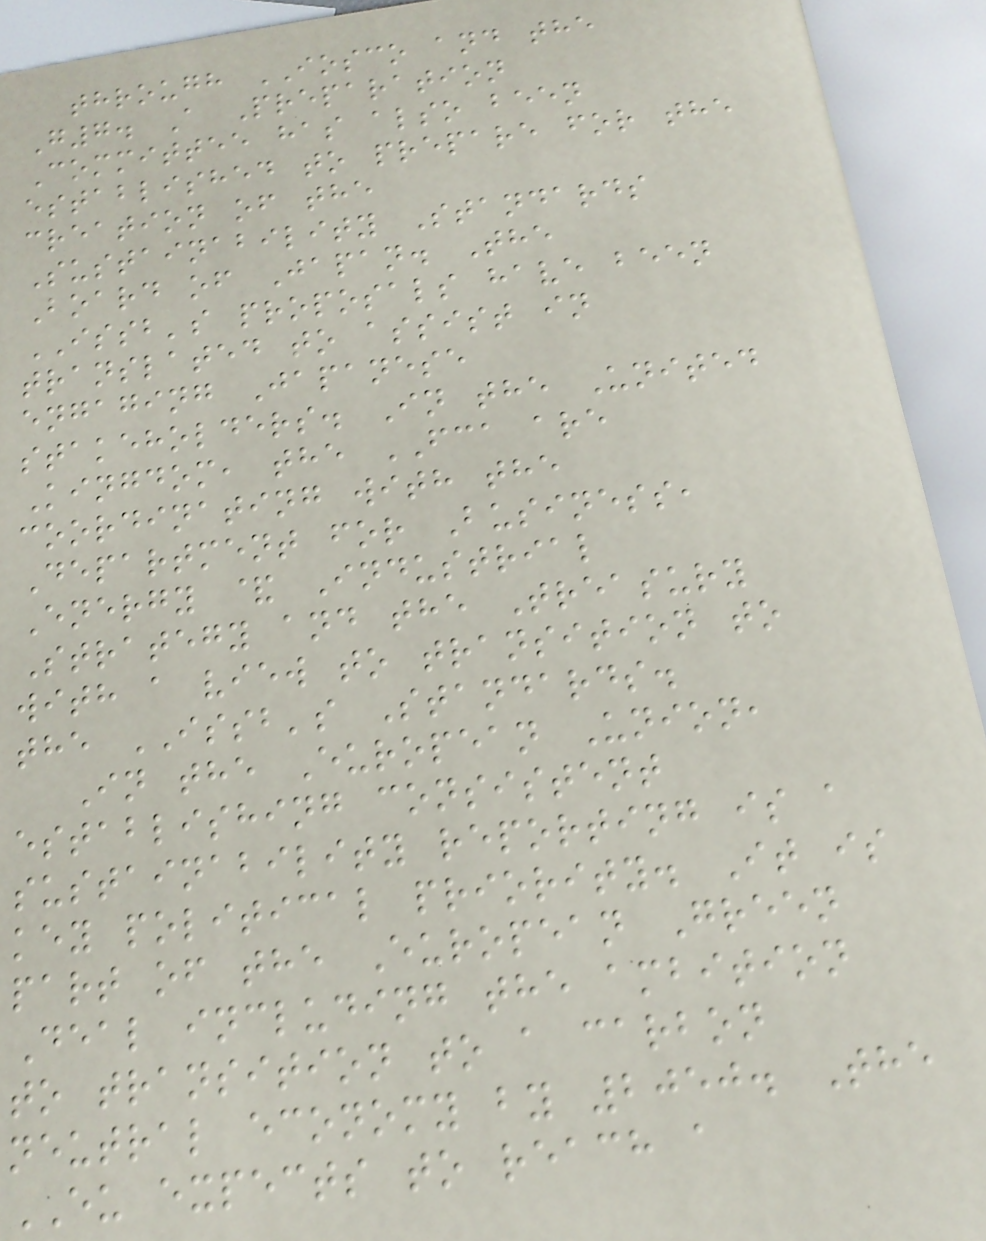through IOSCO and the
G7. A Preparation
Committee has also been
established to prepare for the
creation of the
Sustainability Standards
Board of Japan. The
ISSB's proposals have been
translated to assist in
engaging Japanese
stakeholders. In the United
Kingdom, the FCA are
coordinating with the
Department for Business,
Energy & Industrial
Strategy and the Treasury
with a view to transition to
the ISSB's Standards.
In the European Union,
establishing consistent
sustainability reporting is a
key political priority. It is
part of the European Green
Deal including the ambition
to transition to a carbon
neutral economy by 2050. The
EU expects to reach a
